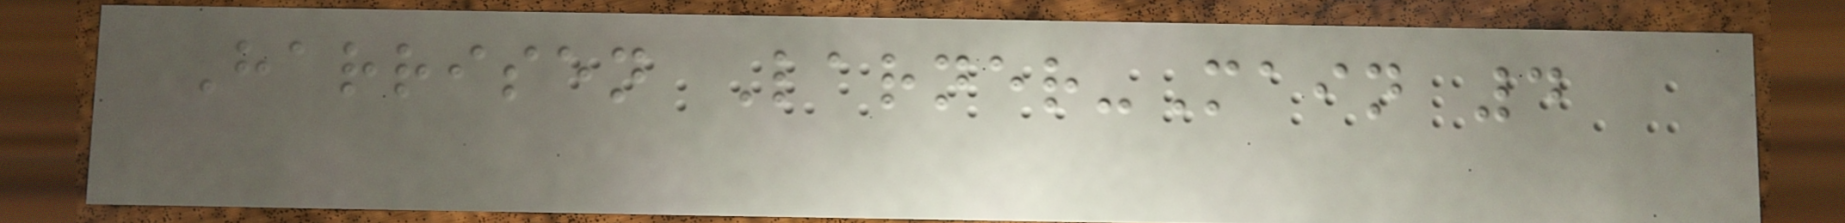Harrisen Larner-Main 4
